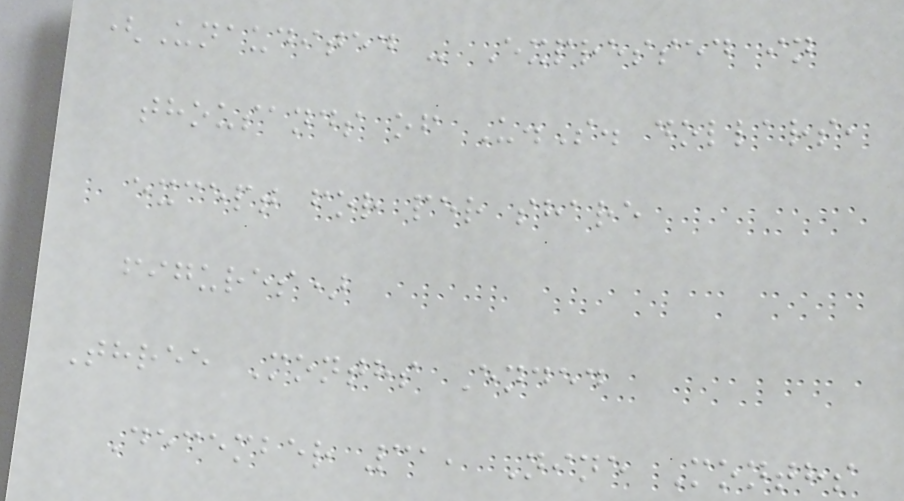(Unaudited - Expressed in
thousands of U.S. dollars,
except for per share
figures)
Three Months Ended
December 31, Nine Months
